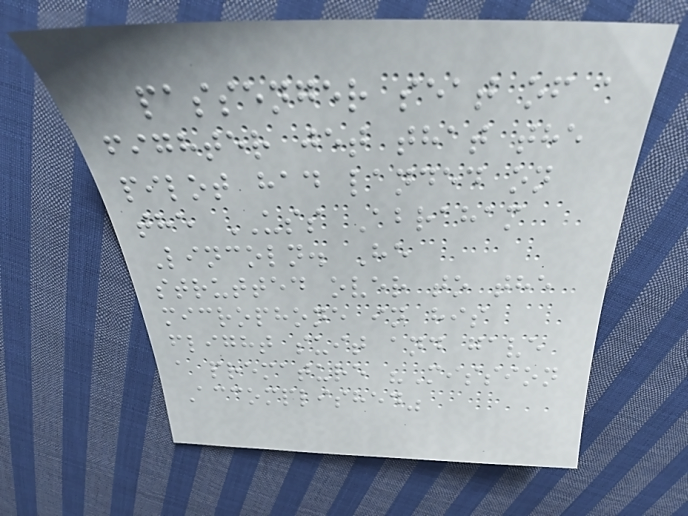passenger seat of a
fighter jet that the
pilot had landed on
the USS Abraham
Lincoln. He
strutted over to the
microphone in his
flight suit and gave
a premature "Mission
Accomplished"
